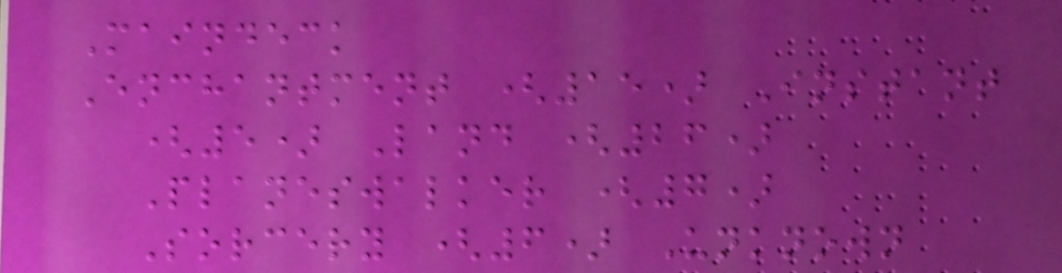Maindeck
Enchantment (15) Instant
(5) Land (26)
Planeswalker (7)
Sorcery (6) Unknown
